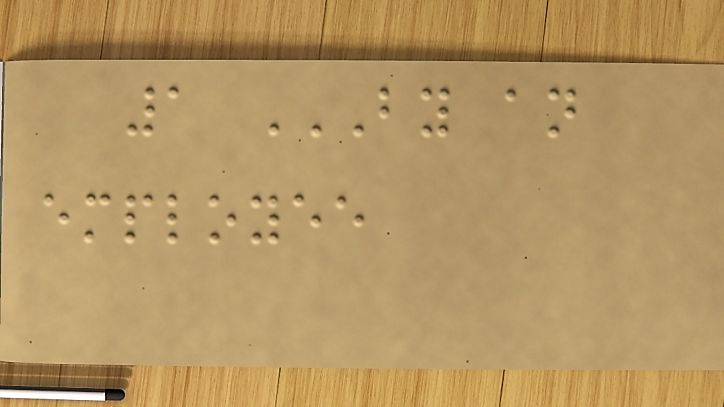1 BY AN
EMPLOYEE
